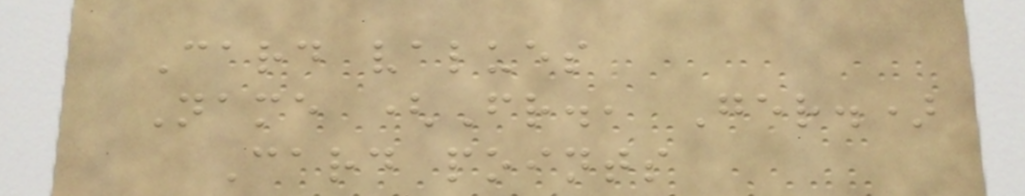Card values
Name (Fr., Ger.)
Card points
